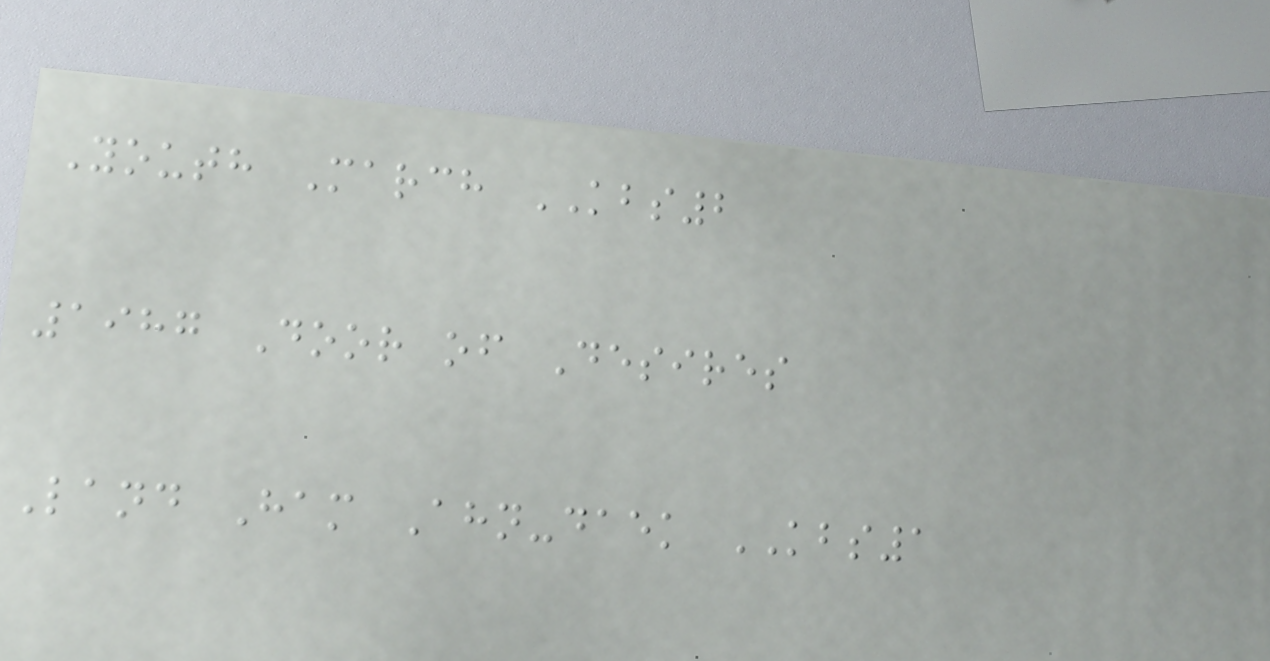Youth March KBS2
1987 Door of Desires
Land Ham Ahn-daek KBS1
